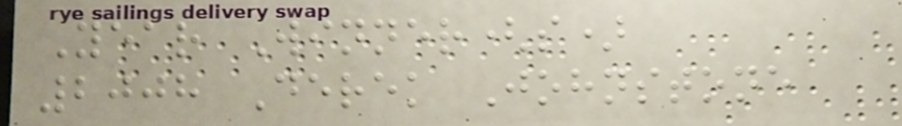Year Winner(s)
2008 Derek Johnstone
